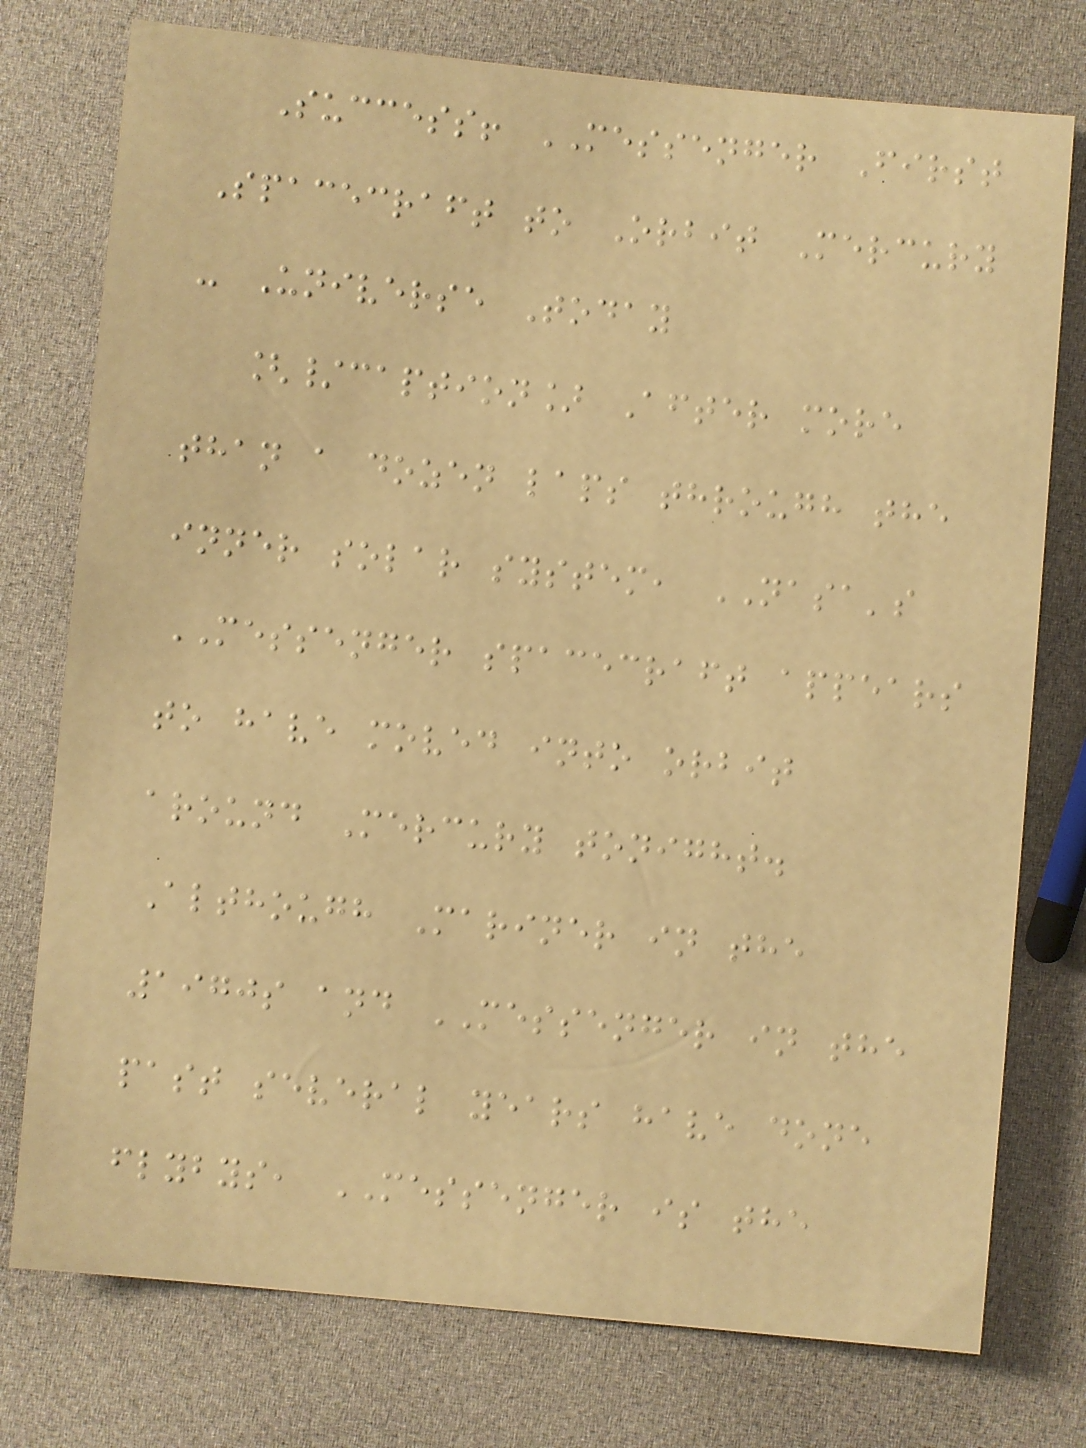Success! MESSENGER First
Spacecraft to Orbit Mercury
- Universe Today
[/caption] After more
than a dozen laps through the
inner solar system, NASA's
MESSENGER spacecraft appears
to have moved into orbit
around Mercury tonight.
Although Mariner in the
1970s and MESSENGER in the
past several years have done
flybys, MESSENGER is the
